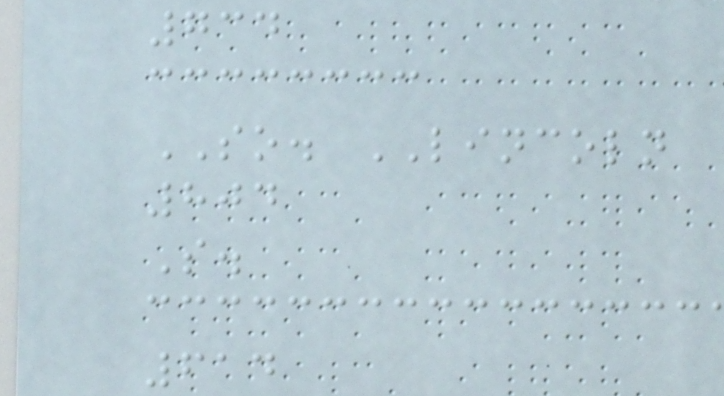734
SO. LINCOLN
804
S.
614
